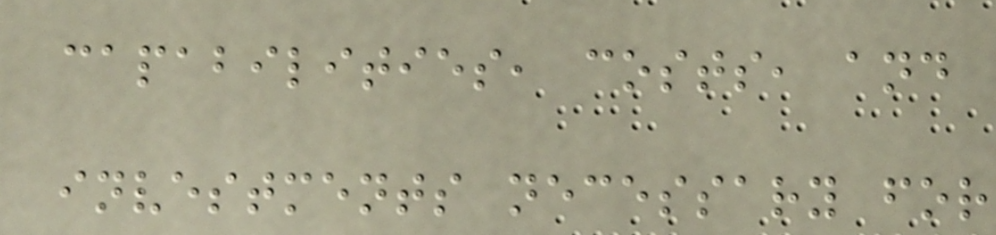capabilities, costs, and
investments necessary for
